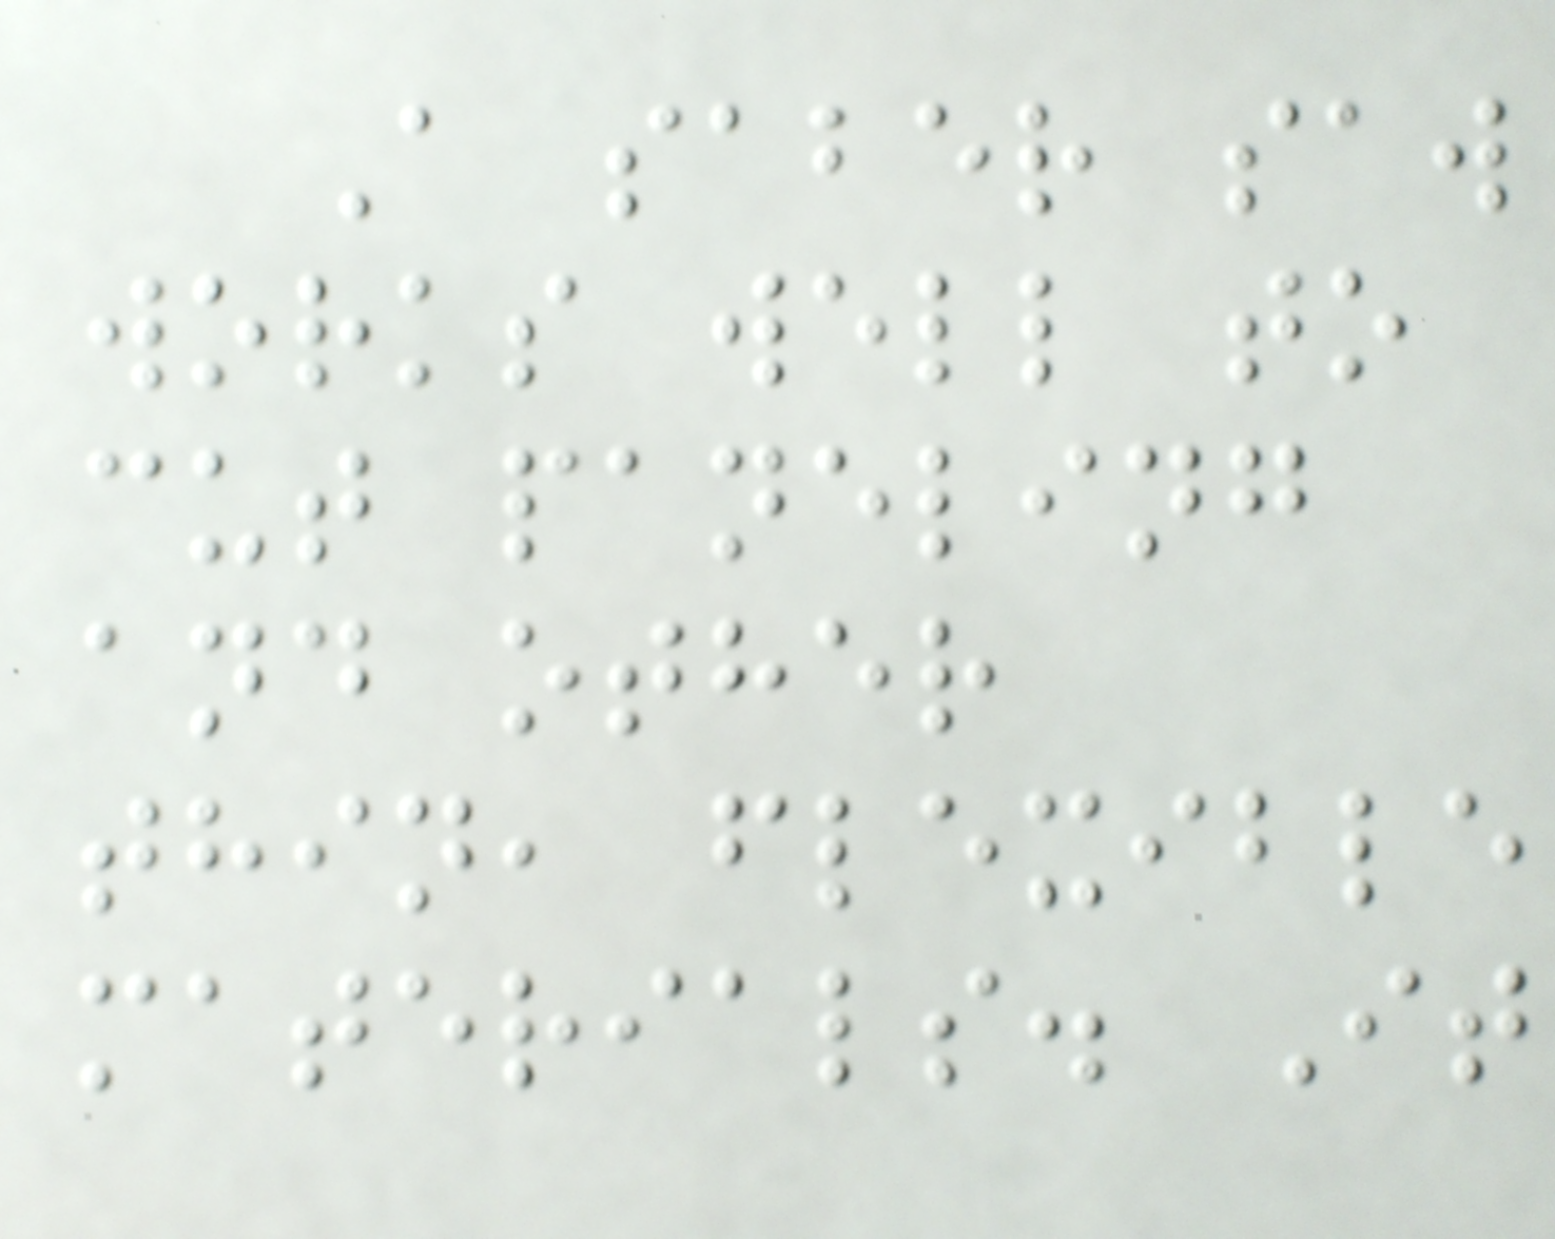A saber saw
works well to
cut paneling
and other
thin, flexible
materials. It
